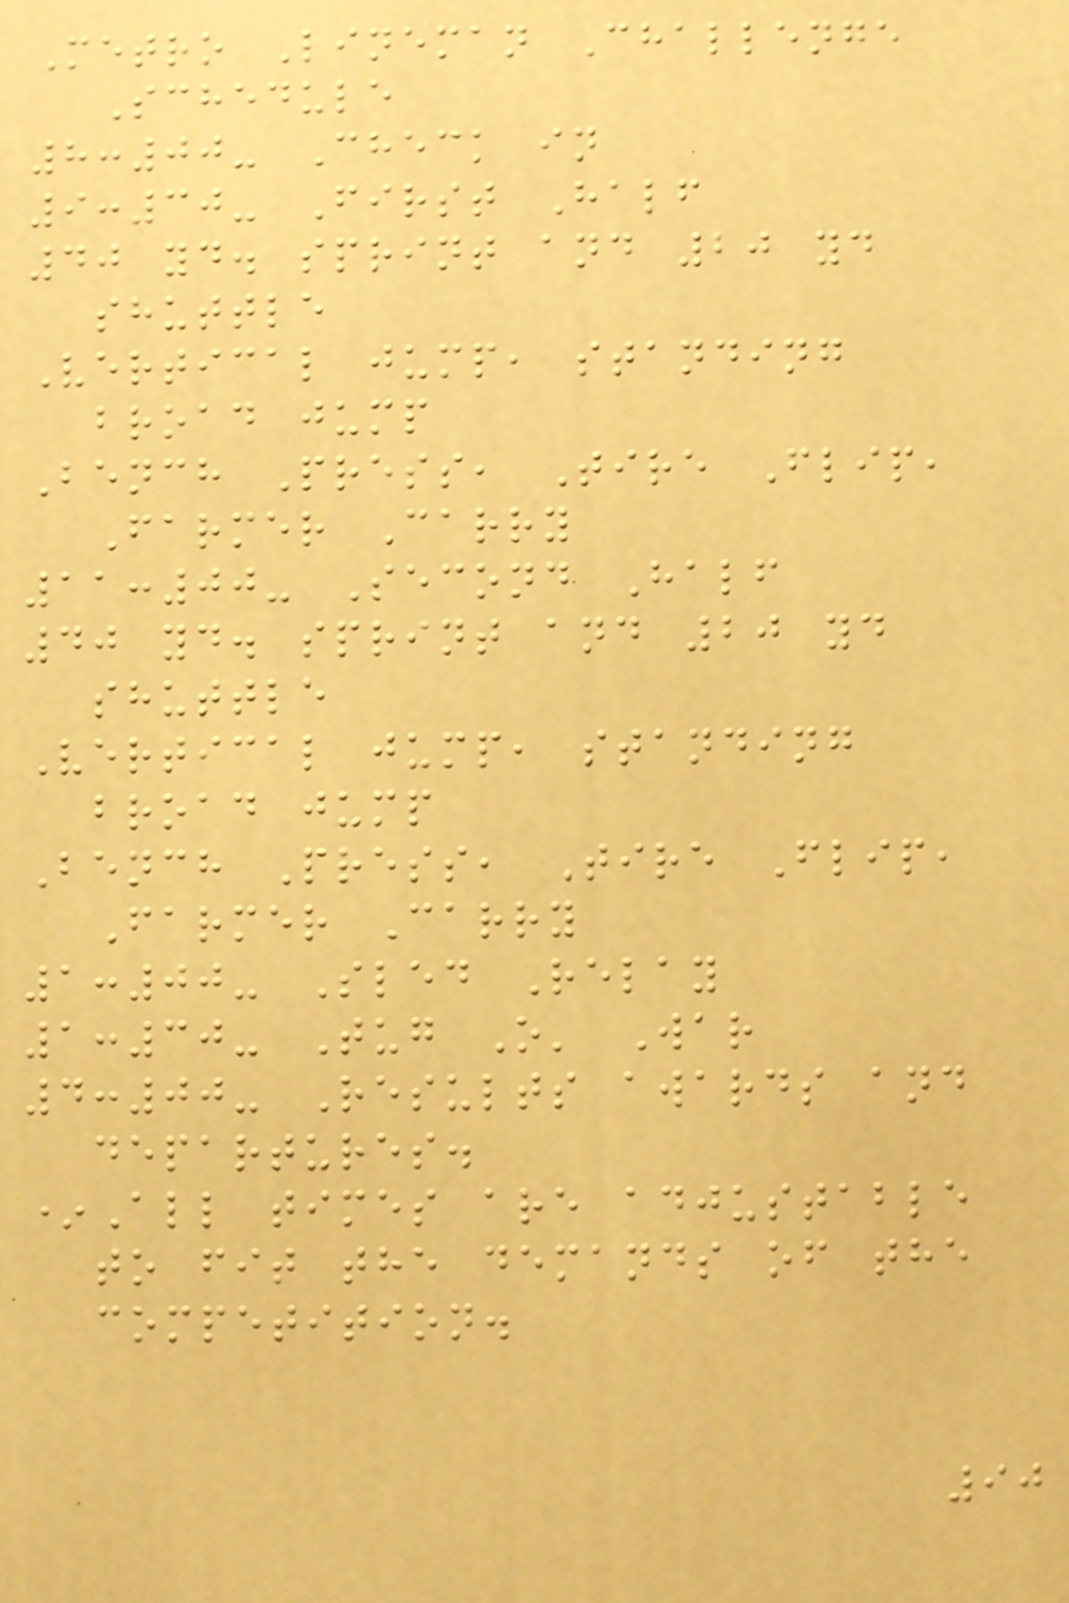Metro Lineman Challenge
Schedule
8:00- Check in
9:30- First Half
40 yd. sprint and 20 yd
shuttle
Vertical jump, standing
broad jump
Bench Press, Tire Flip,
Farmer Carry
11:00- Second Half
40 yd. sprint and 20 yd
shuttle
Vertical jump, standing
broad jump
Bench Press, Tire Flip,
Farmer Carry
1:00- Sled Relay
1:30- Tug O' War
4:00- Results awards and
departures.
*All times are adjustable
to fit the demands of the
competition.
90
